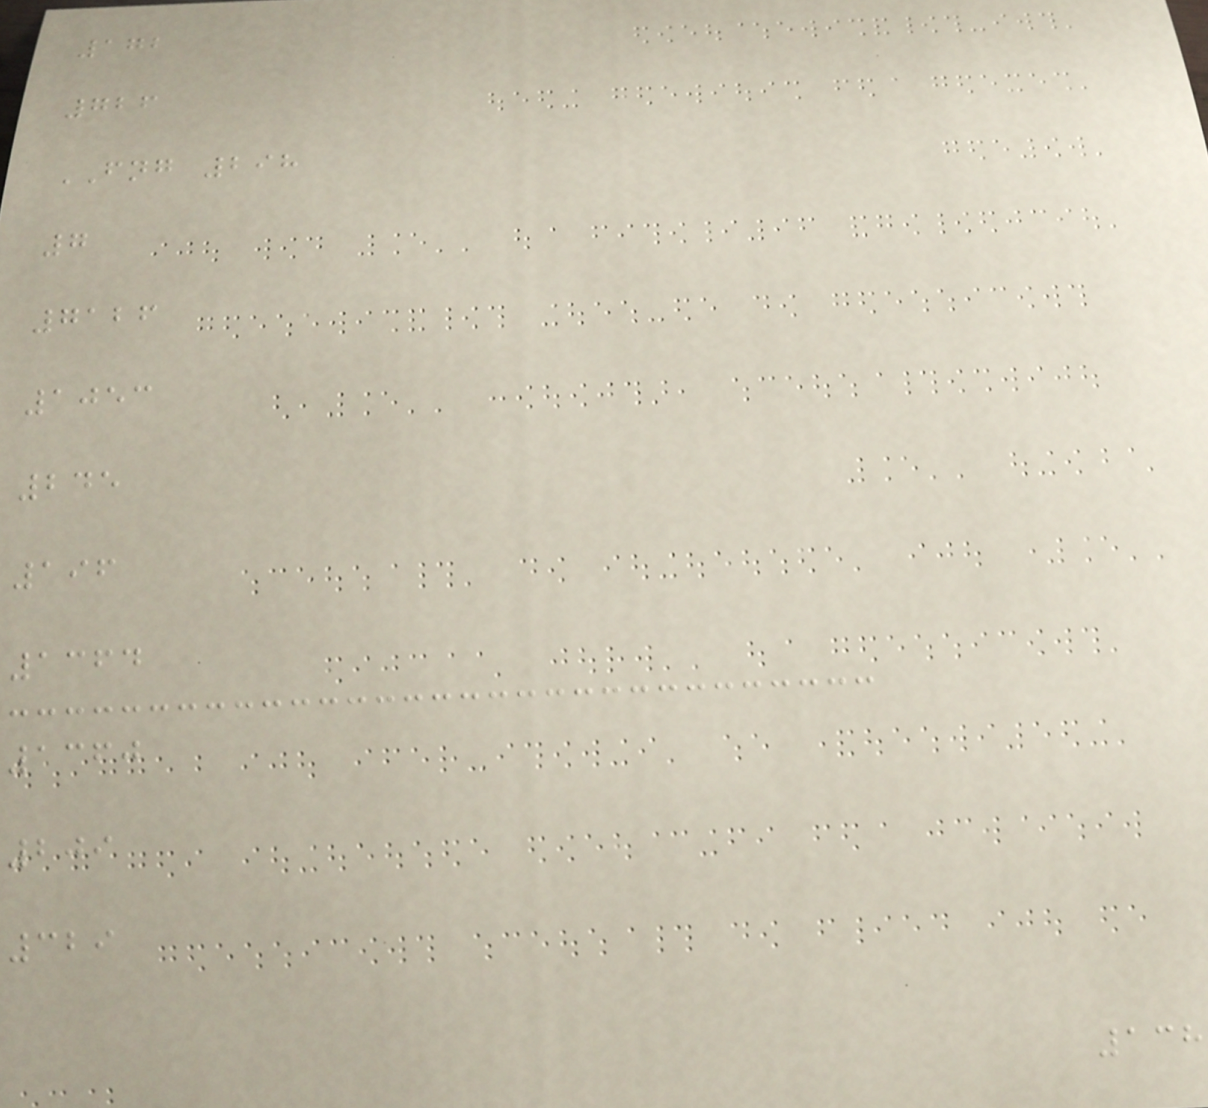172
726
FNG 298
7
7126
1053
245
196
1364
1360
209
329
138
